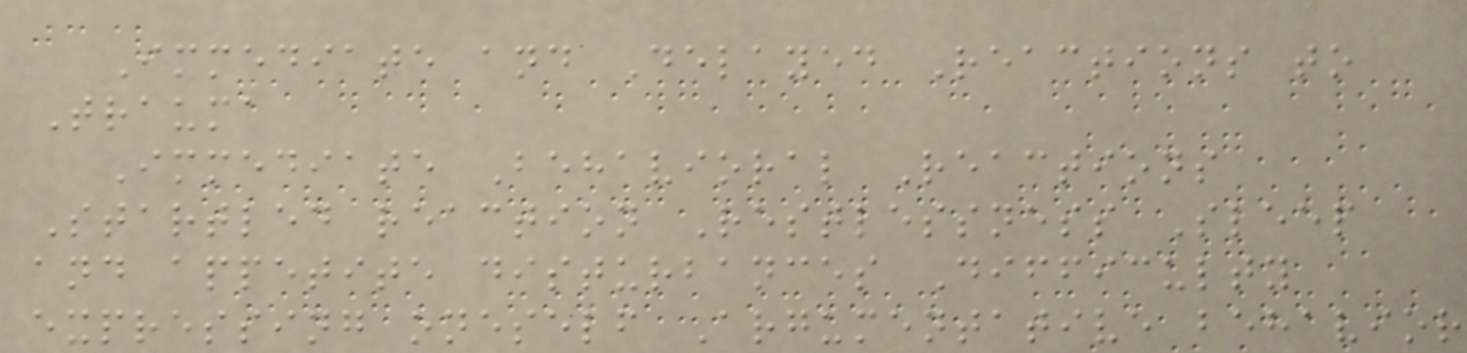Immediate and Delayed Reactions to
Trauma
Immediate Behavioral Reactions
Startled reaction Restlessness Sleep
and appetite disturbances Difficulty
expressing oneself Argumentative behavior
